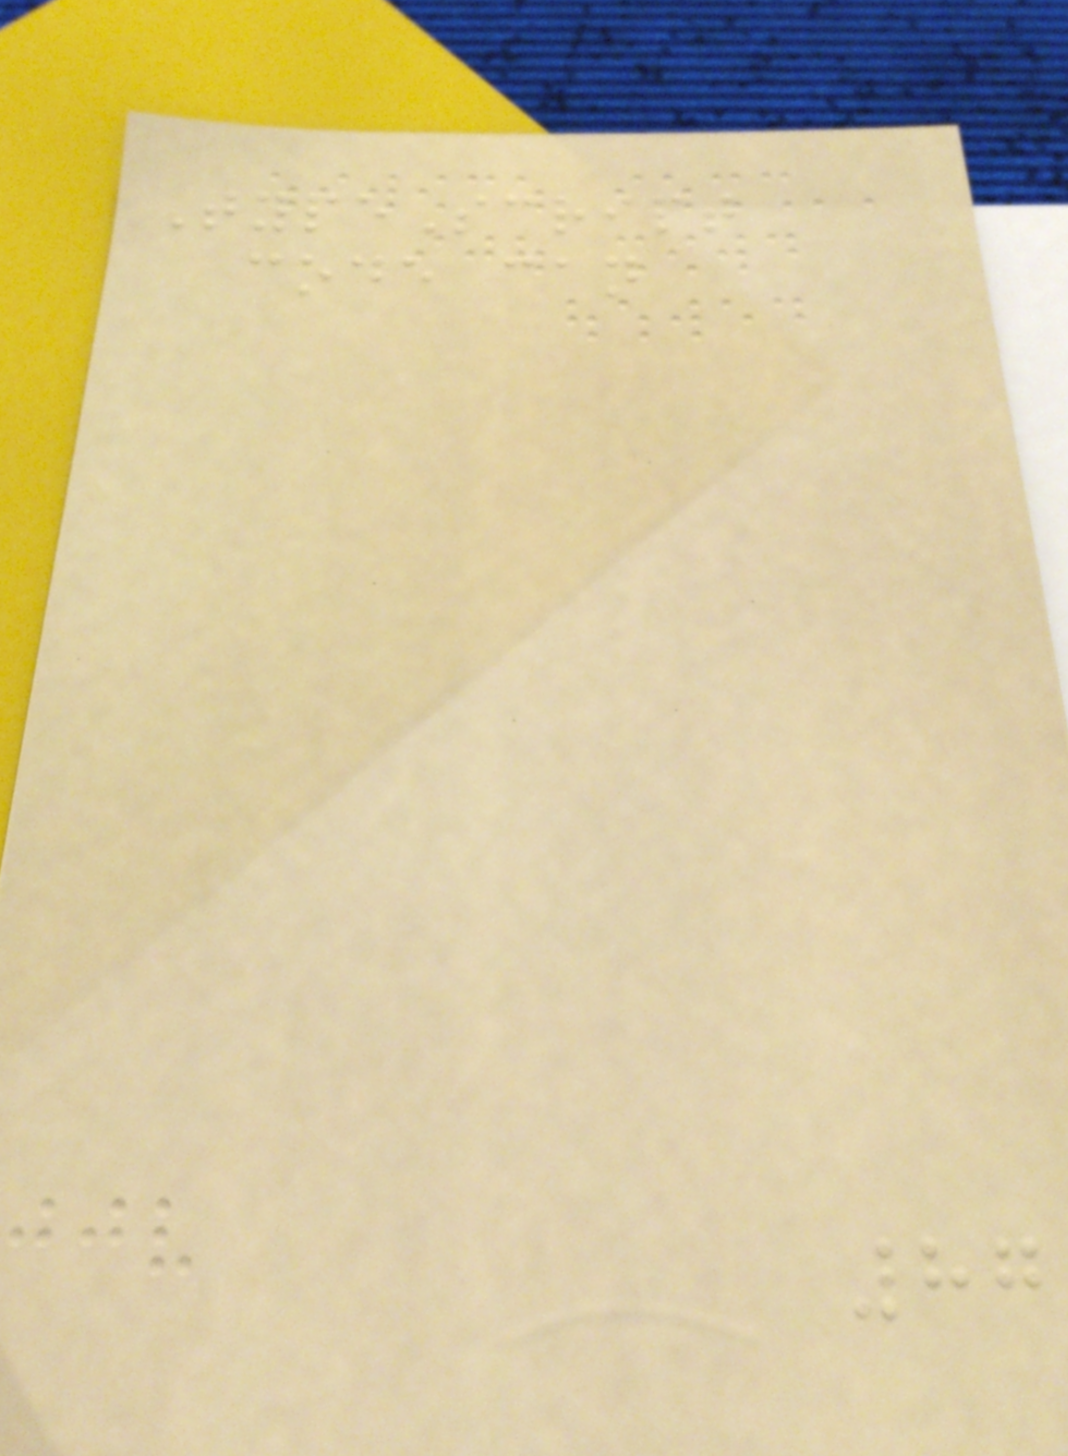TypeScript
code can
87
